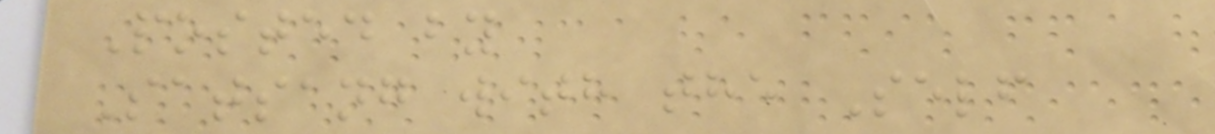Posted by
Satsang with the Self
